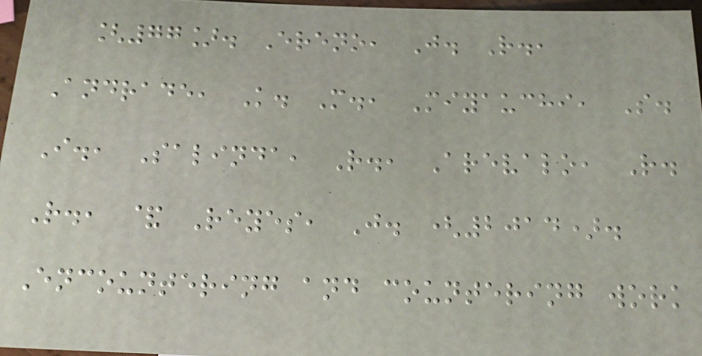[77]. Ereno, J. R.,
Andrade, K. M., Miyauchi, S.
I., Salinda, R., Arevalo, R.
R., & Reyes, J. (2014).
Encountering and countering work
